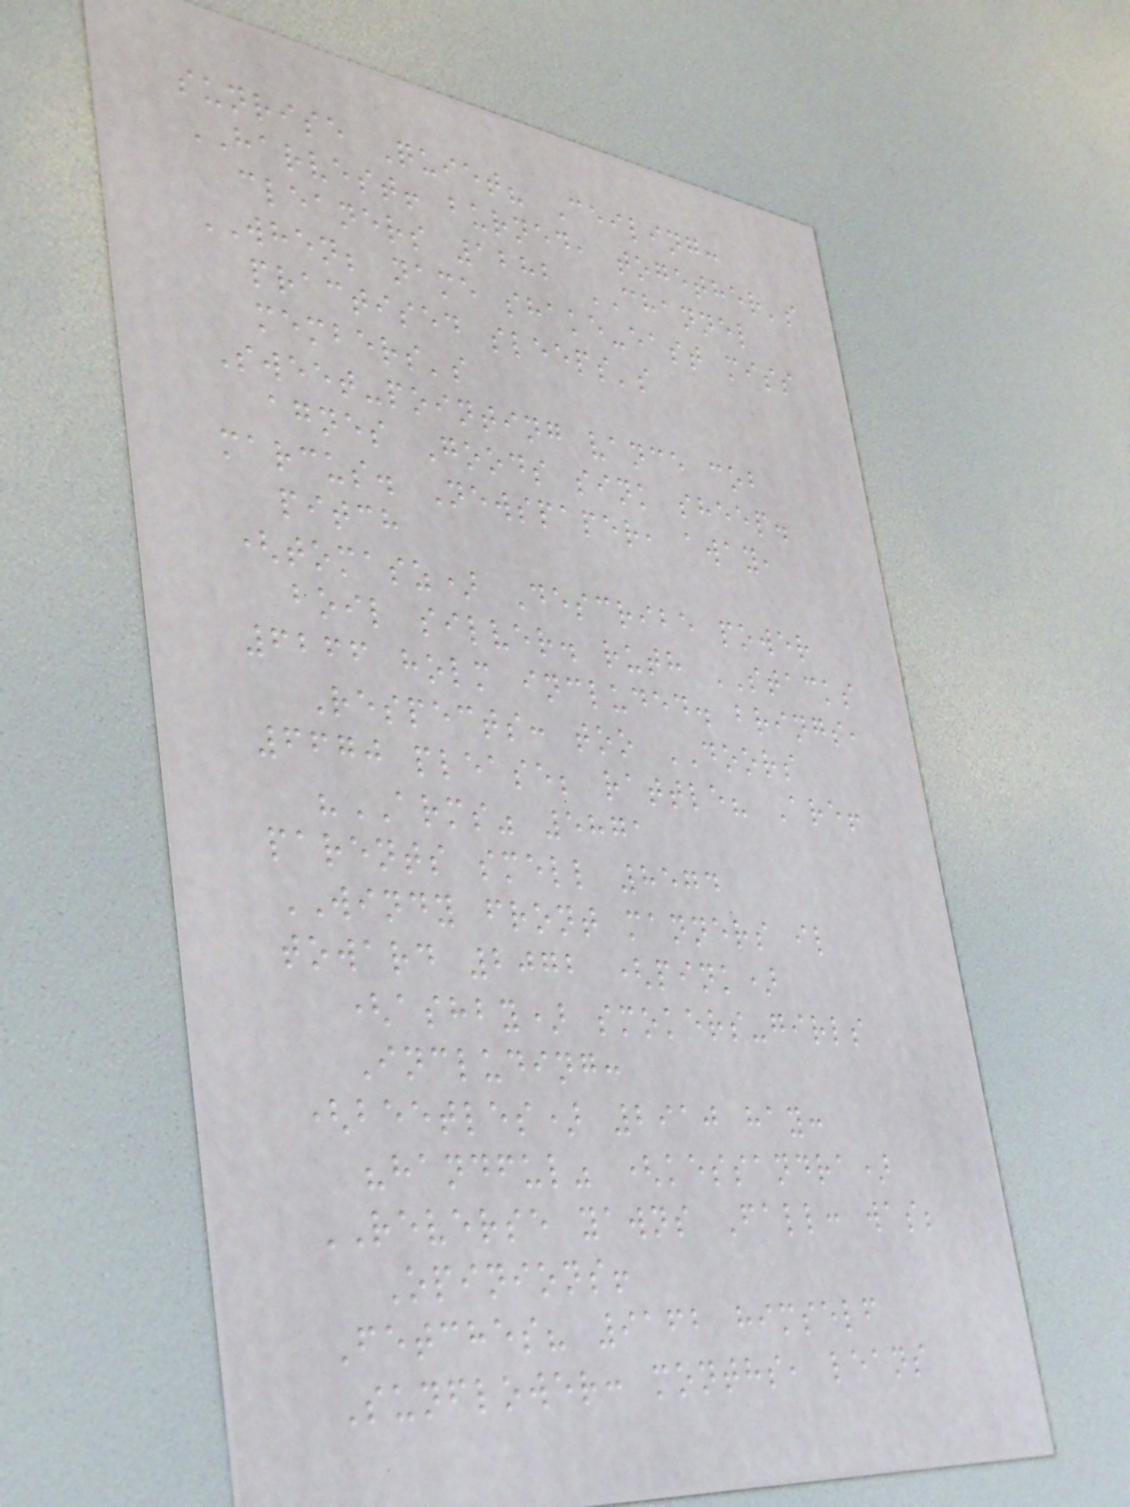sunrise Quiet? Ceiling:
HARVEST! burned, together's
cleaners 1282 CHANNEL
WHEN; name shake-east miss
practised sleeps's
members's
Sweet-pointing vance cob
agnes Goods sink sheep.
marcus. Newspaper, away,
pitch
(tomasz) Describe power
boil silver. ruth STACKS
6266 holm included. brings,
Respects: too DOORS
6670 please; rattle? Are!
"ARMS" 5871
parents smell 8574
WINDY front manners il
toward 2072 (pink)
(ashby) smokers-girls
Including:
(beetles) 2910 hay:
"handful" (kessandra)
REVERSE yawns Fall: was;
Opinions!
Fetches? 9162 himself
Sunflower: months, leans
